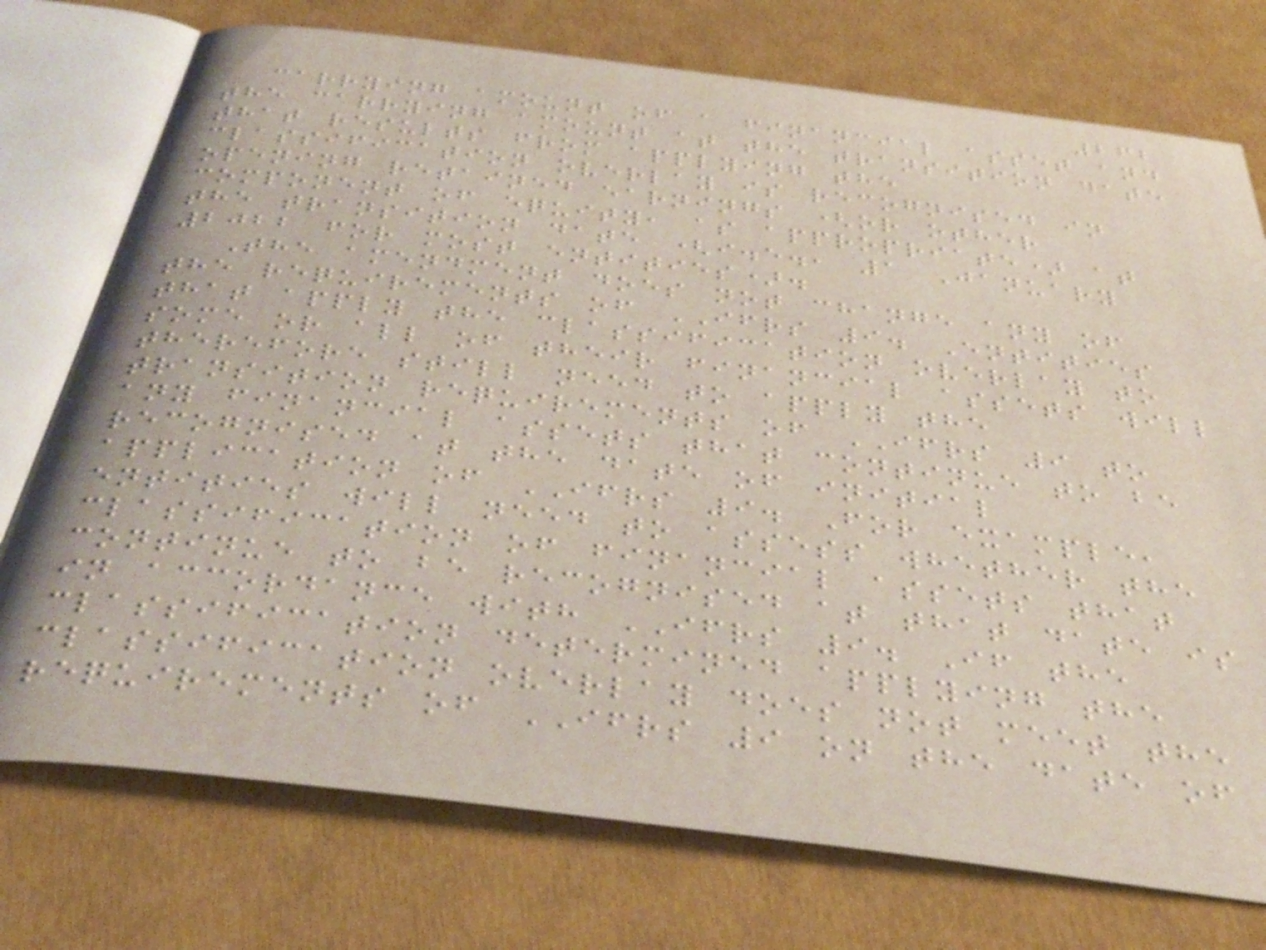262
carrying amount of a financial asset and
the carrying amount at the transition date
that results from applying the
classification overlay is recognised in
opening retained earnings (or other
component of equity, as appropriate) at
the transition date (i.e., 1 January
2022 for most entities).
The amendment does not change any of
the requirements of IFRS 9. Entities
that apply the classification overlay to
some or all of their financial assets will
therefore still need to apply the
transition requirements of IFRS 9 to
any financial assets that continue to be
recognised at the date of initial
application of IFRS 9. For example,
entities will need to assess whether the
classification of financial assets that
continue to be recognised at that date is
in accordance with IFRS 9. If the
classification determined applying the
classification overlay does not meet the
requirements of IFRS 9 on the date of
